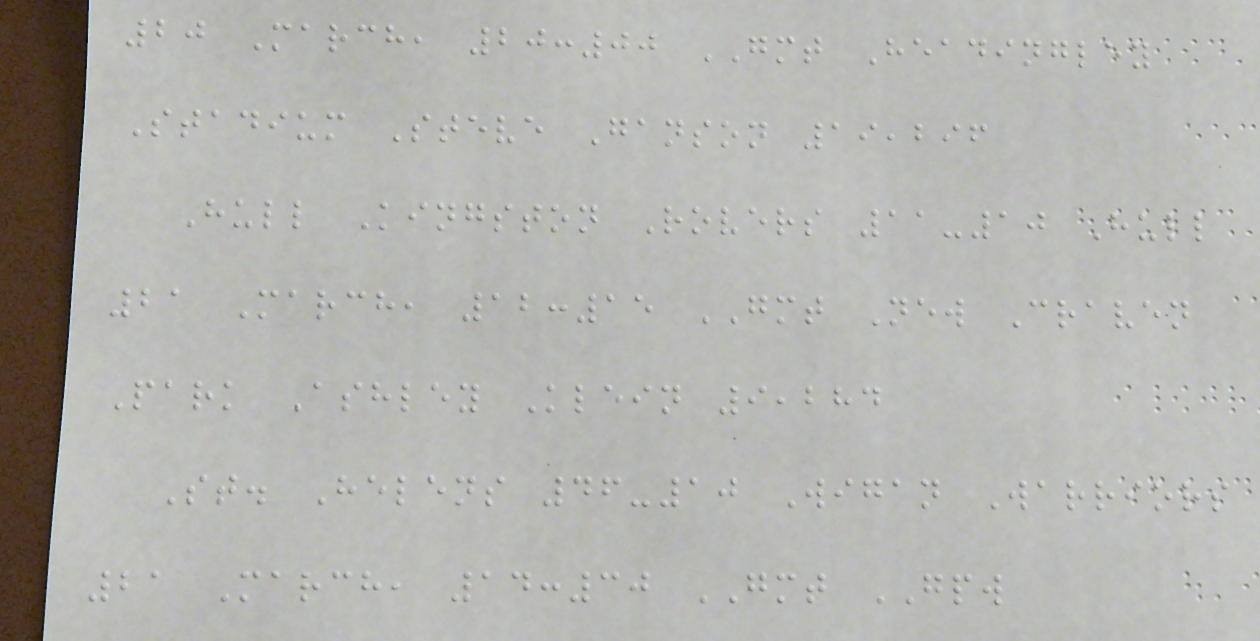20 March, 20:00 GMT Headingley
Stadium Steve Ganson 19,296
Hull Kingston Rovers 11-10 Hull
21 March, 12:15 GMT New Craven
Park Ashley Klein 9,284
St. Helens 46-10 Wigan Warriors
21 March, 14:30 GMT GPW
